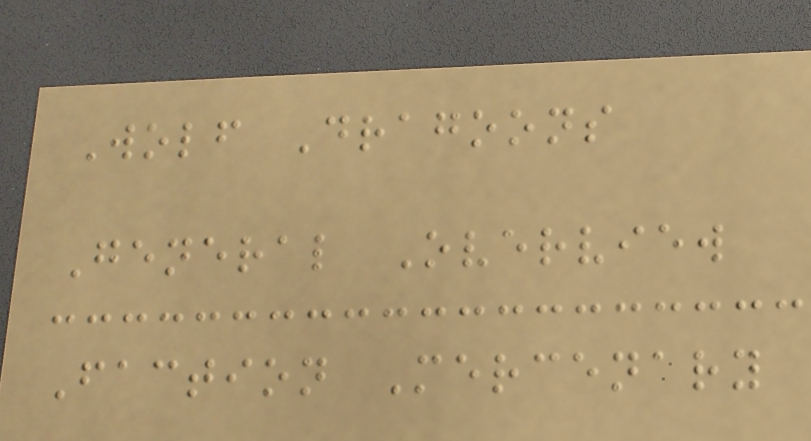Wolf Dragoons
General Overview
Faction Mercenary
